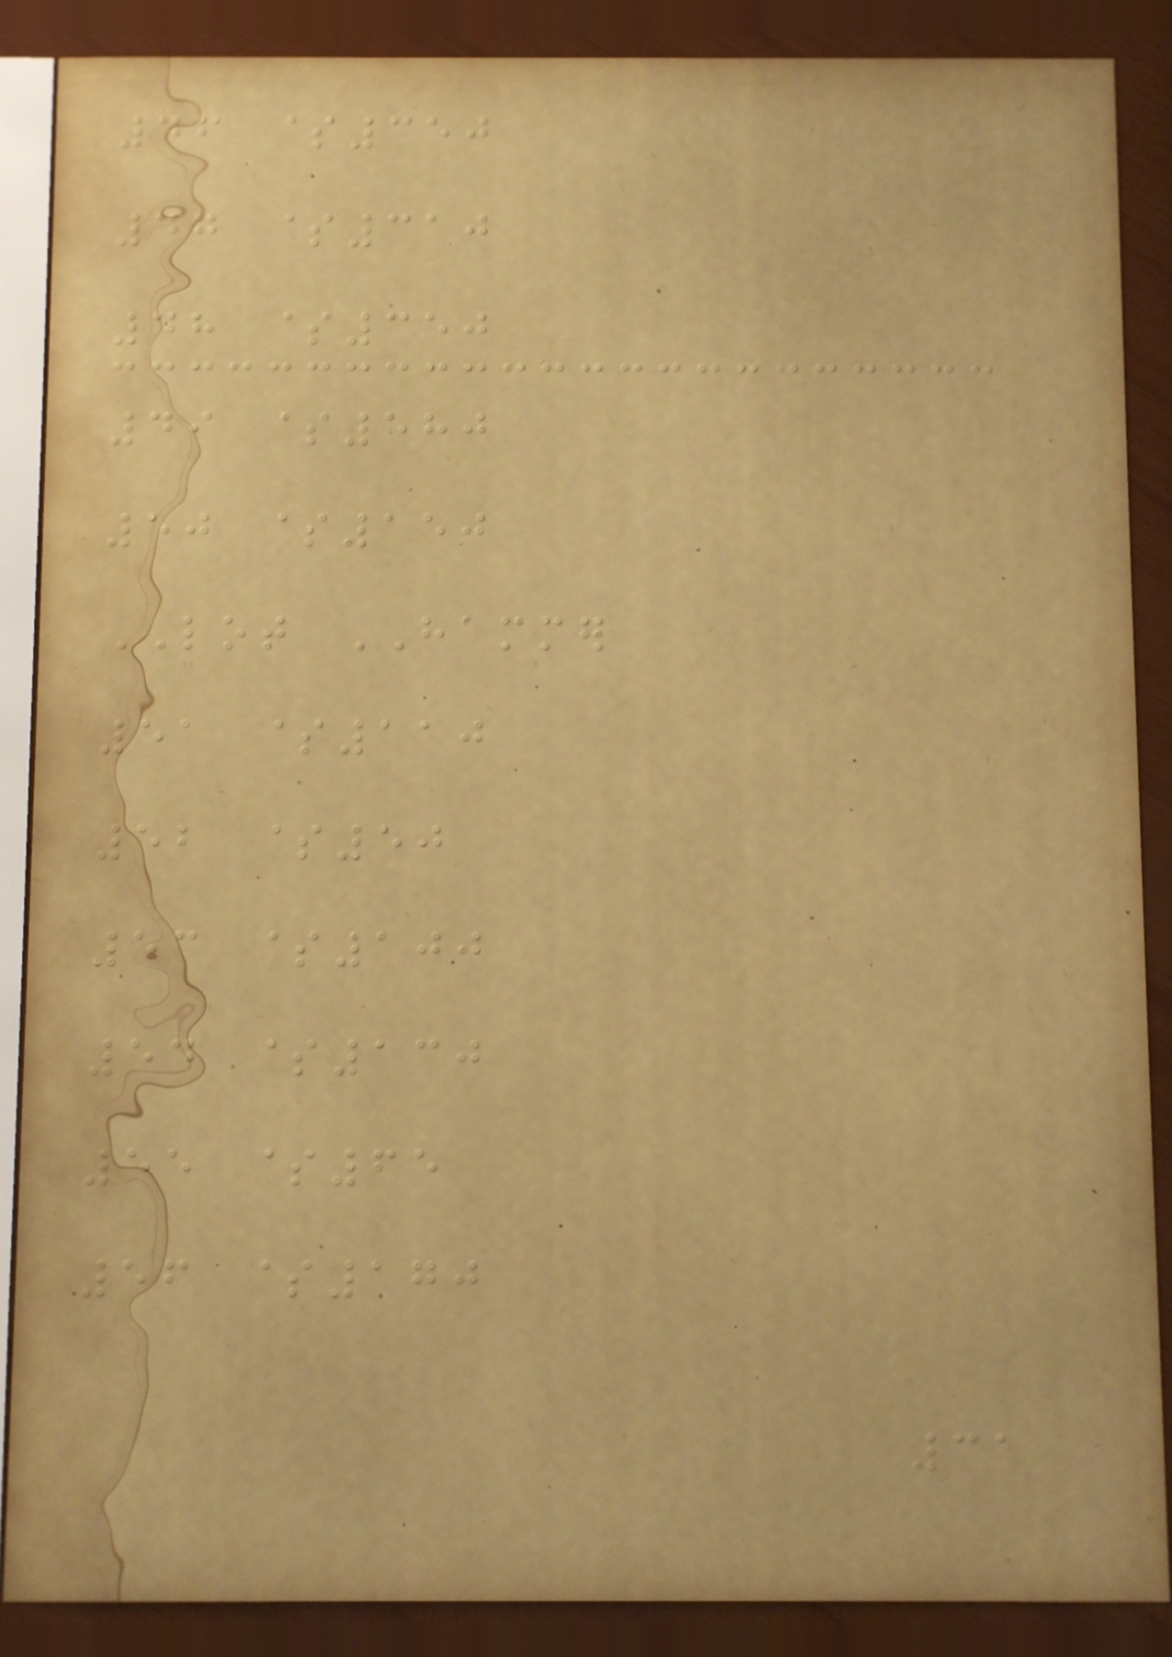46 $350
47 $310
48 $350
49 $580
50 $150
LOT HAMMER
51 $110
52 $50
53 $100
54 $130
55 $65
56 $170
31
